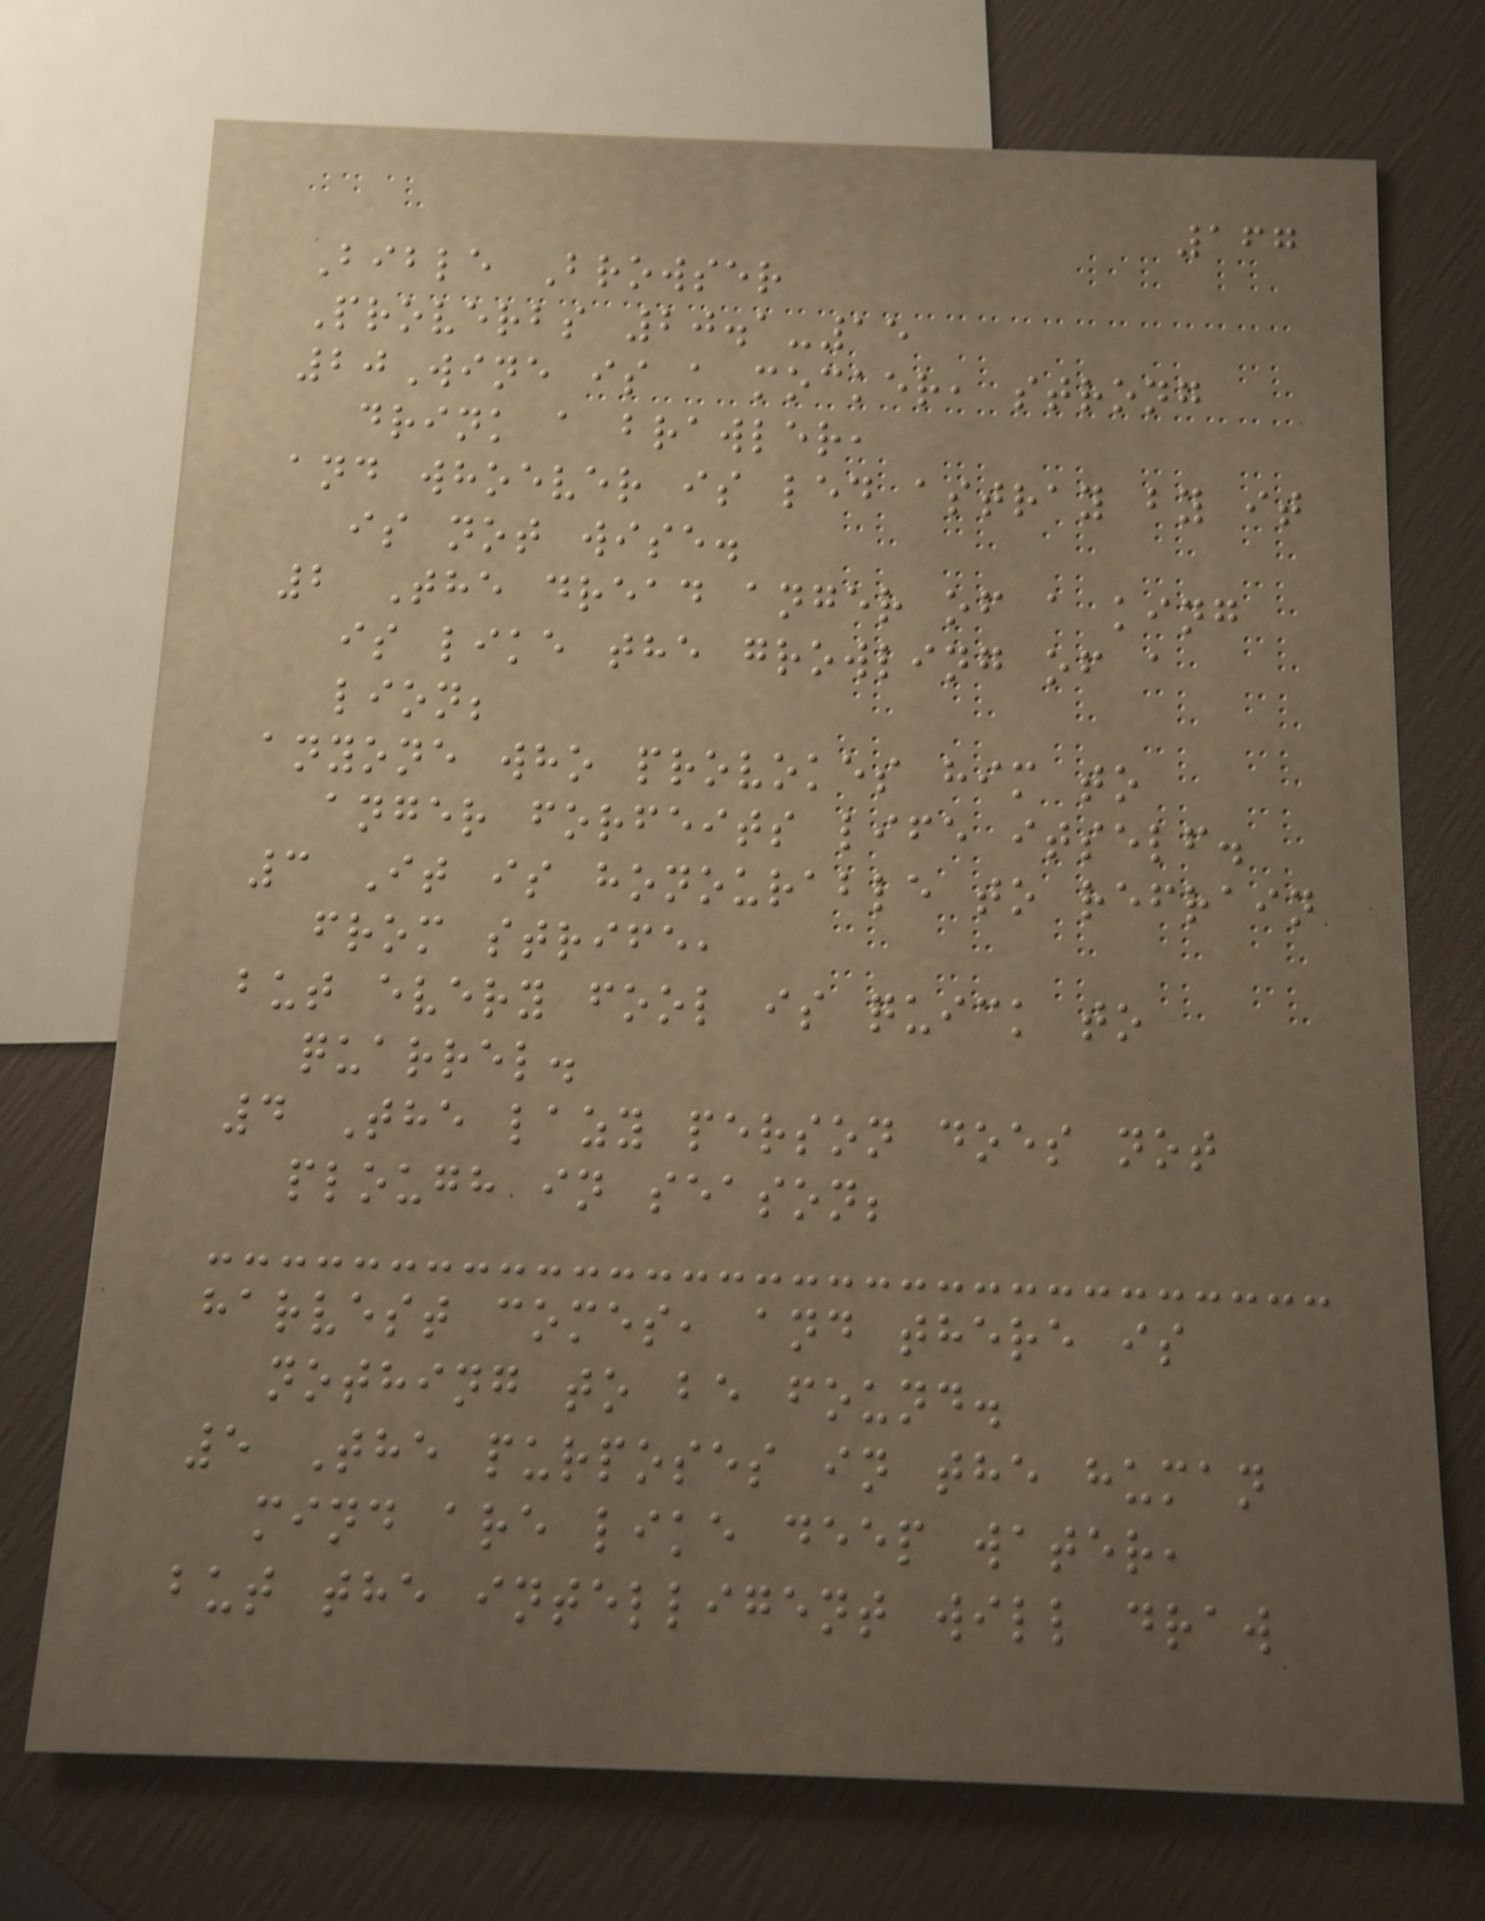167
Bible Browser
Proverbs 20.1-15
20Wine is a mocker, strong
drink a brawler,
and whoever is led astray by it
is not wise.
2 The dread anger of a king
is like the growling of a
lion;
anyone who provokes him to
anger forfeits life itself.
3 It is honourable to refrain
from strife,
but every fool is quick to
quarrel.
4 The lazy person does not
plough in season;
harvest comes, and there is
nothing to be found.
5 The purposes in the human
mind are like deep water,
but the intelligent will draw
